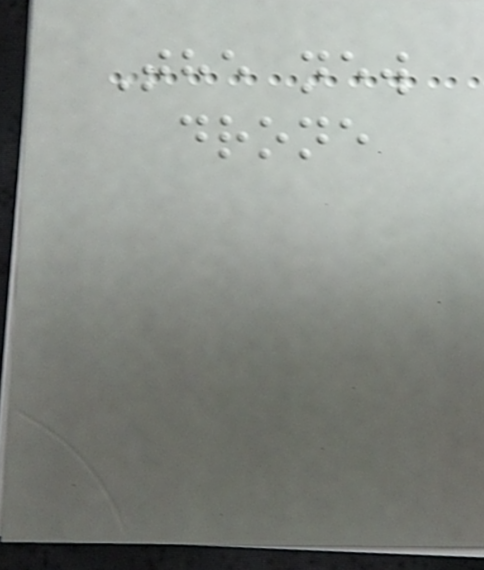The new
drone
